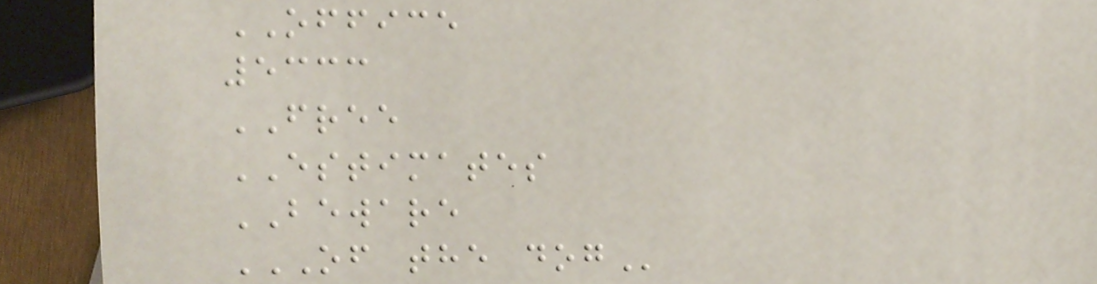OFFICE
5333
FREE
ESTIMATES
BEWARE
OF THE DOG
